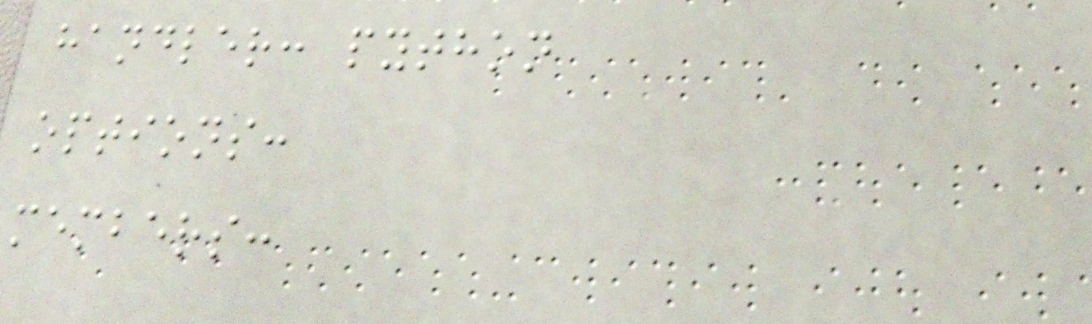handler: python
options:
members:
